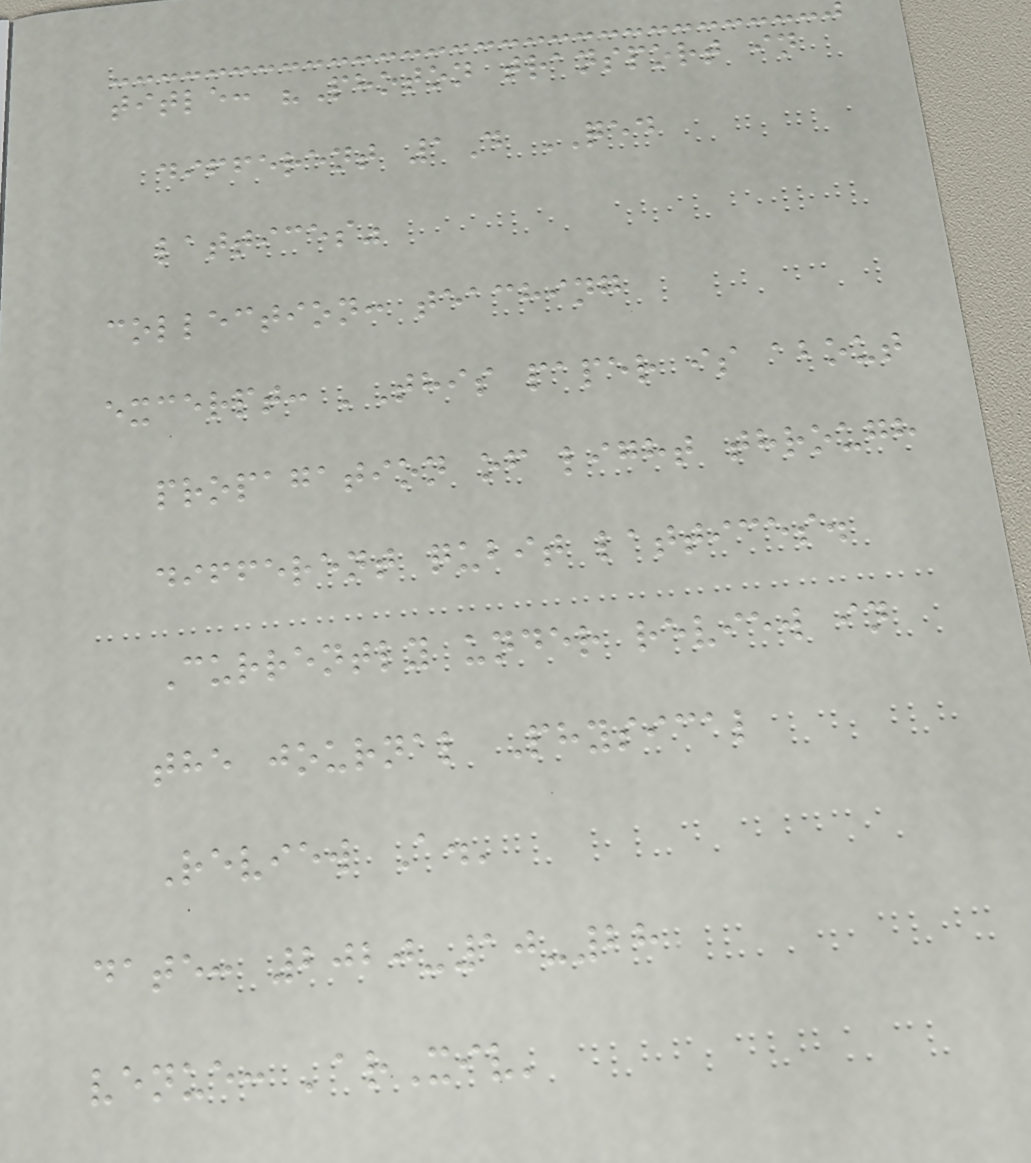title: "Photon transport in
different 1D QED
lattices"
collection: teaching
excerpt: 'This paper is about
propagation of light through
different qubit lattices.
Currently under review in
the journal Physical
Review A.'
date: 2020-10-28
venue: 'arXiv'
